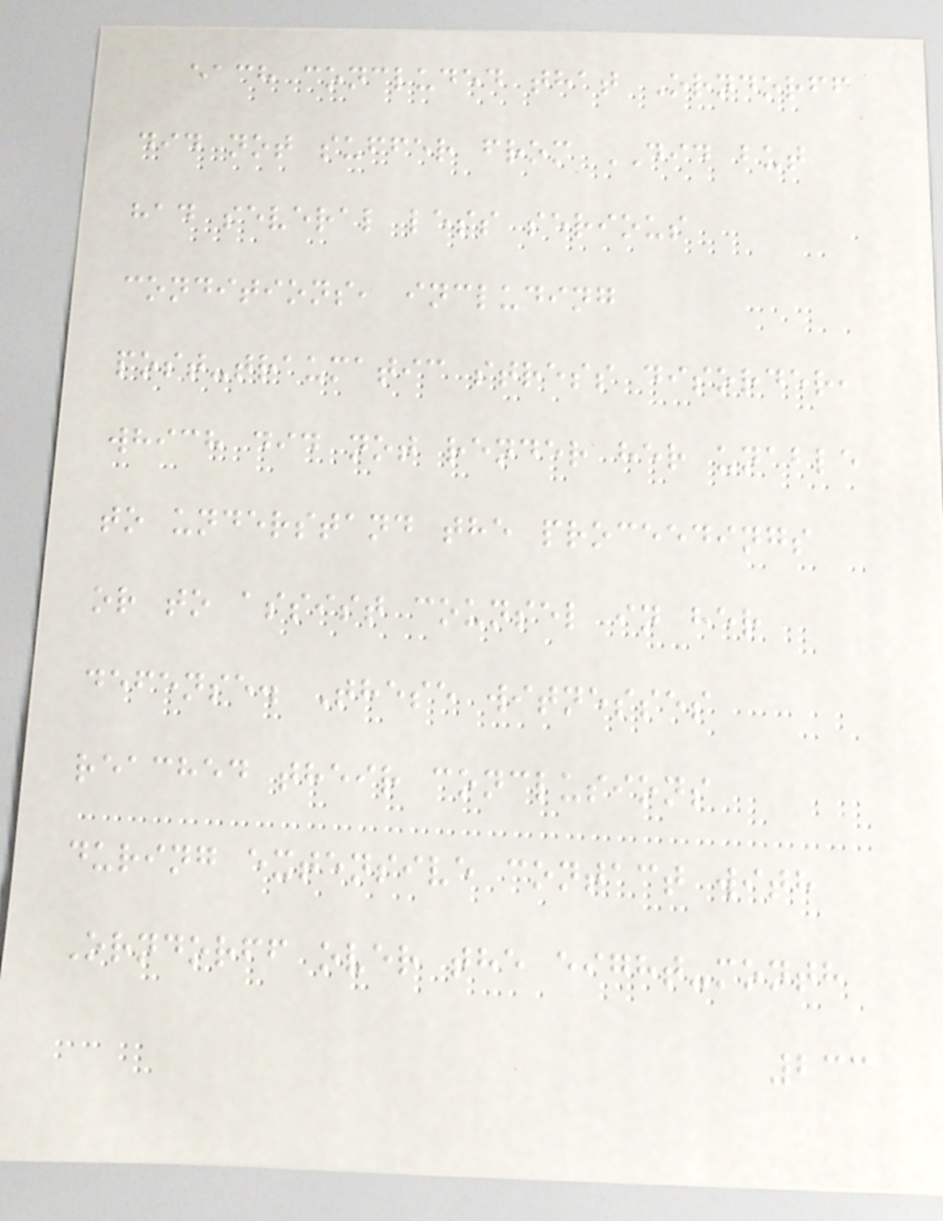each concluded that Orndorff
did not suffer from DID but
had several less serious
conditions, including
post-traumatic stress disorder,
which did not render her unable
to understand the proceedings
or to assist counsel in her
defense. These witnesses
reached their conclusions
during extensive contact with
Orndorff over the eight-month
233
